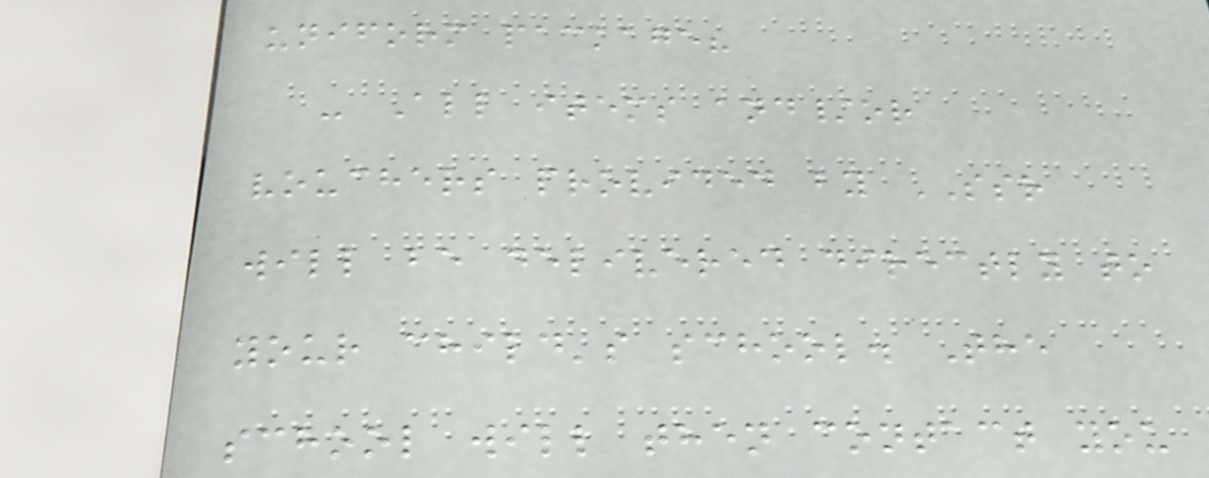uniform package?
- All items and/or
vouchers provided by SSR
will be delivered directly to
your child's school. The
school will then contact you
